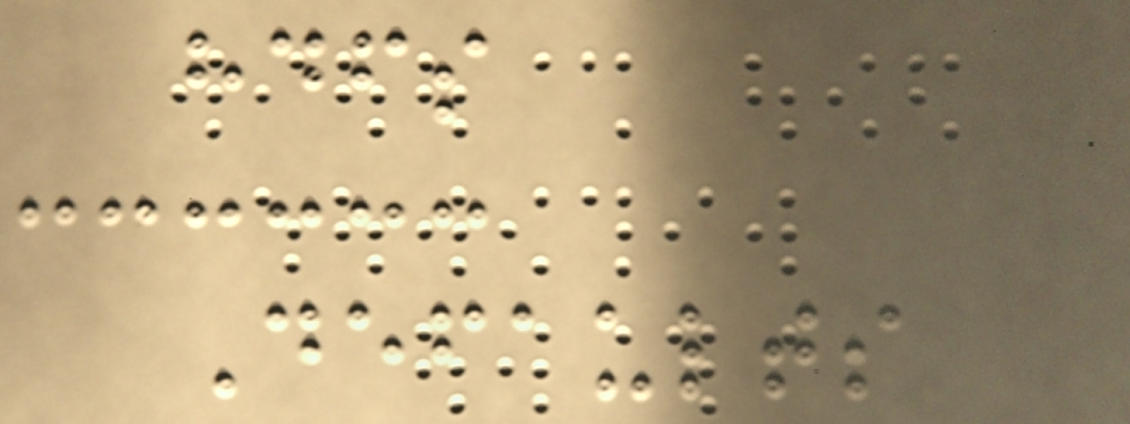hdfs
Defaults
